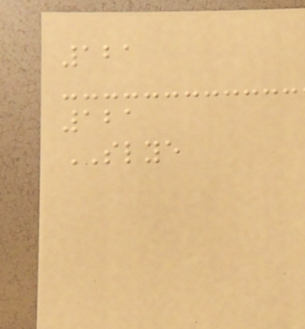121
121
SLYE
